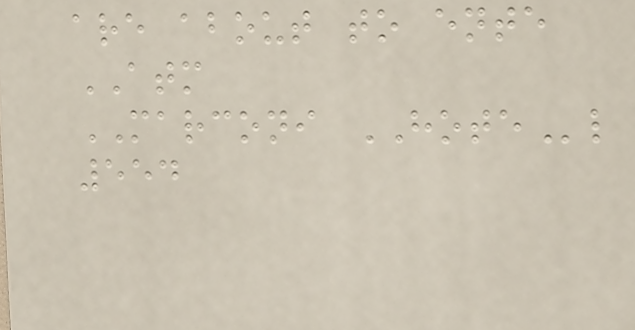are about to ente
ATM
MARCONI HOTEl
554
